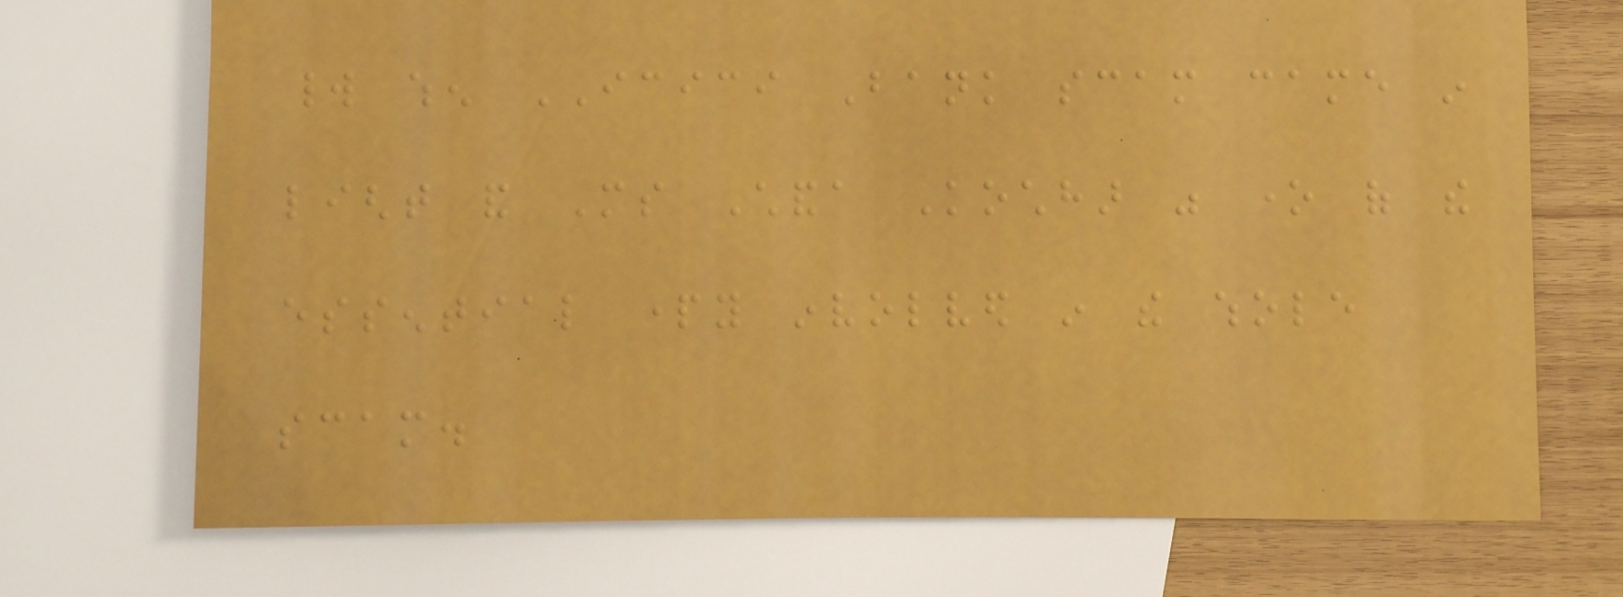world when ICICI Bank scam came in
light and Ms Chanda Kochhar was one of the
essential party involved in the whole
scam.
